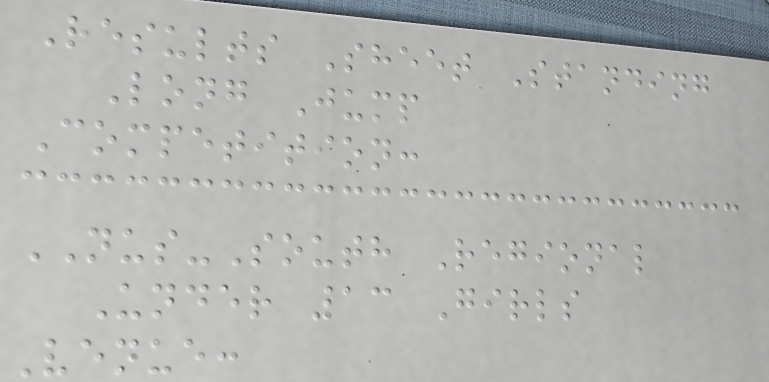Results Sheet Standing
Long Jump
Competition:
NUS-South Regional
Under 13 Girls
Venue:
